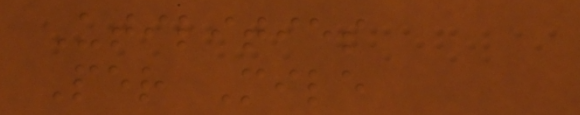Utilities
Per Mile
